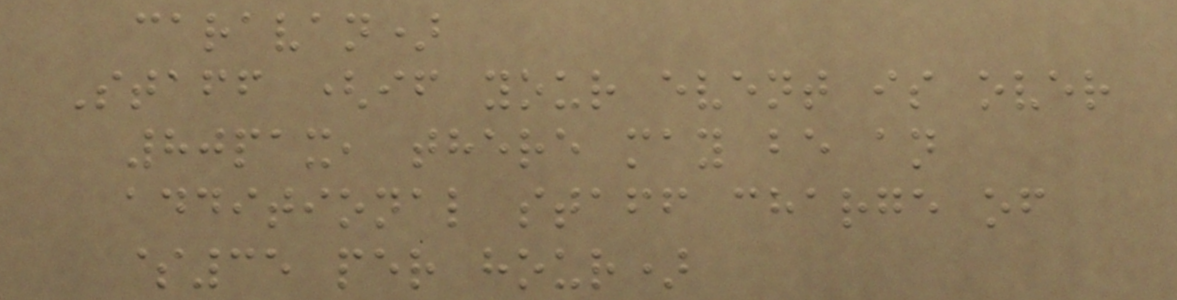caravan)
Staff (if your event is over
80pax, there may be an
additional staff charge of
$35 per hour)
